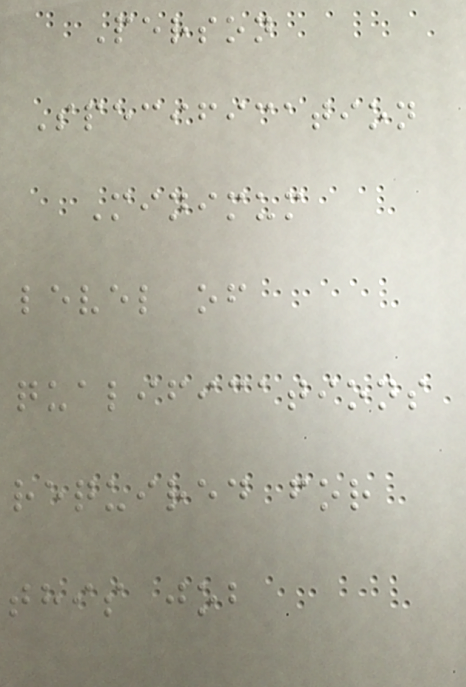Person
Specification
Minimum
level of
qualifications
required for
this job
